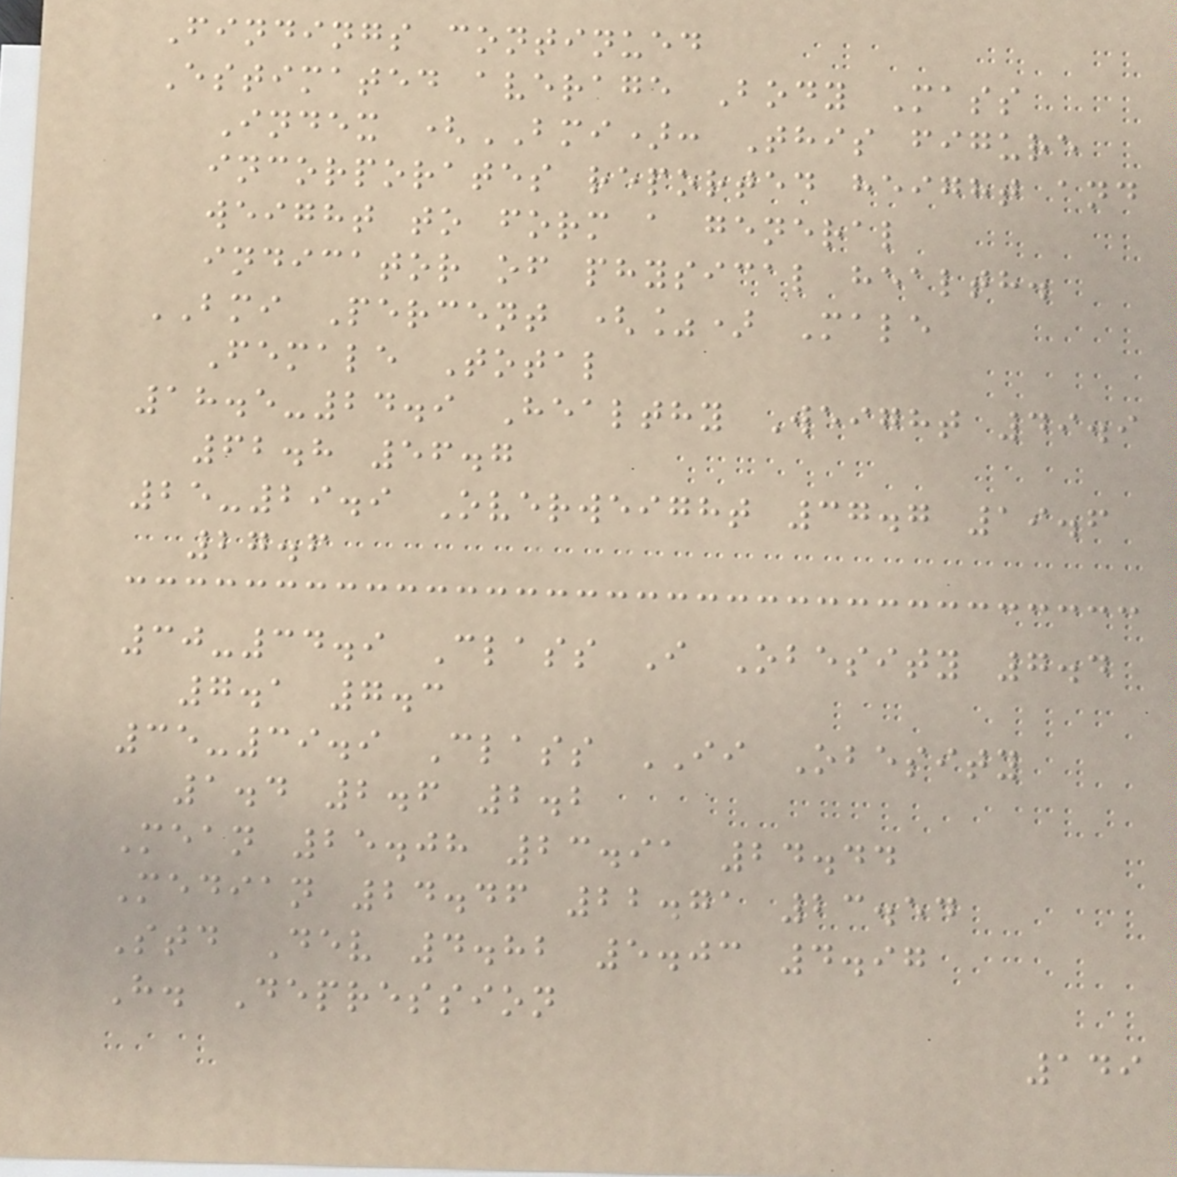Findings continued
Estimated average Body Mass
Index (BMI): This figure
incorporates reported height and
weight to form a general
indicator of physical health.
BMI Percent (%) Male
Female Total
18.5-24.9 Healthy Weight 49.9
62.8 56.7
25-29.9 Overweight 37.7 19.6
27.6
30-34.9 Class I Obesity 7.4
7.1 7.3
35-39.9 Class II Obesity
1.4 2.6 2.2
Mean 25.08 23.91 24.44
Median 24.46 22.71 23.54
Std Dev 4.82 5.03 4.97
H. Depression
149
